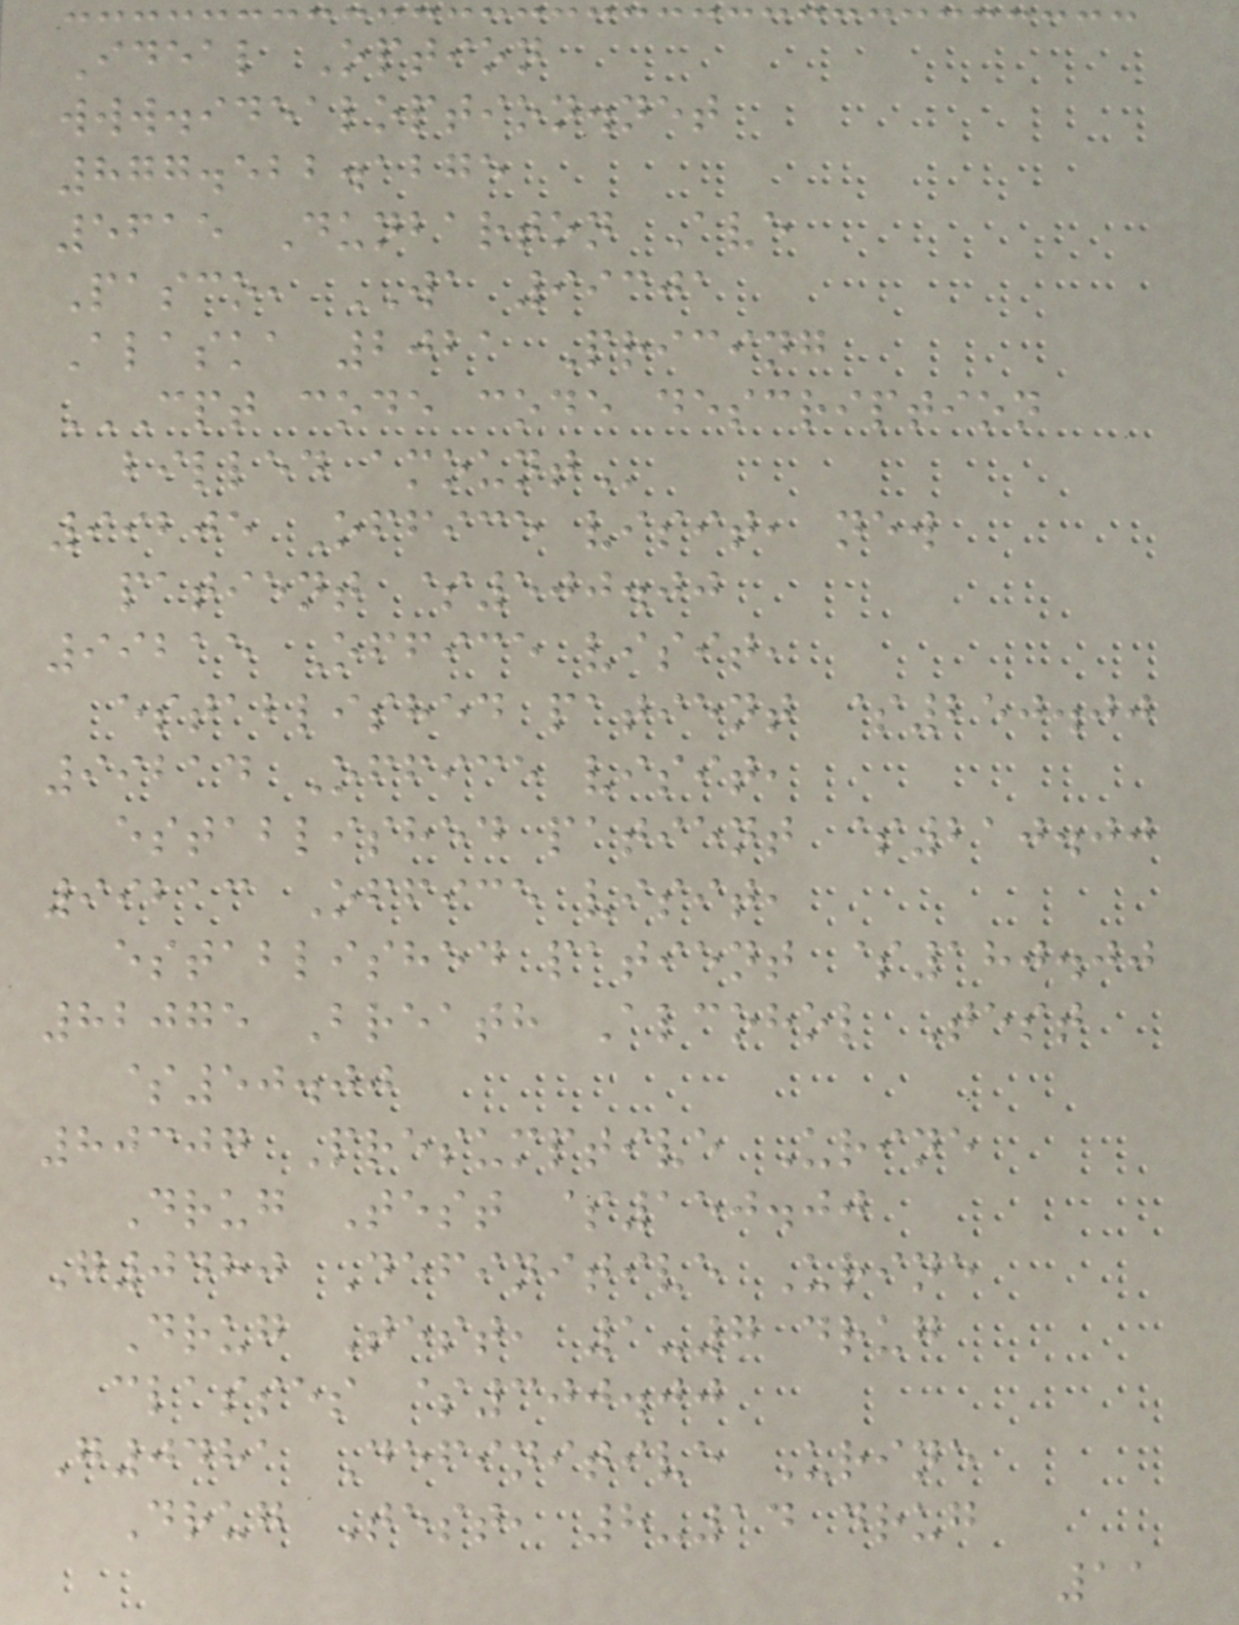Ideal Option
www.idealoption.net
877.522.1275
5615 Dunbarton Ave
Pasco, WA 99301
Alaska 2021 Pricing
CPT CODE CODE DESCRIPTION
BILLED AMOUNT
99205 Office visit, new
patient $500.00
99215 Office visit,
established patient $250.00
99214 Office visit,
established patient $210.00
99213 Office visit,
established patient $180.00
82075 Breath Alcohol Test
$50.00
80307 Presumptive Urine
Drug Test $150.00
G0480 Definitive Urine
Drug Test, 1-7 drug
classes $300.00
G0481 Definitive Urine
Drug Test, 8-14 drug
11
